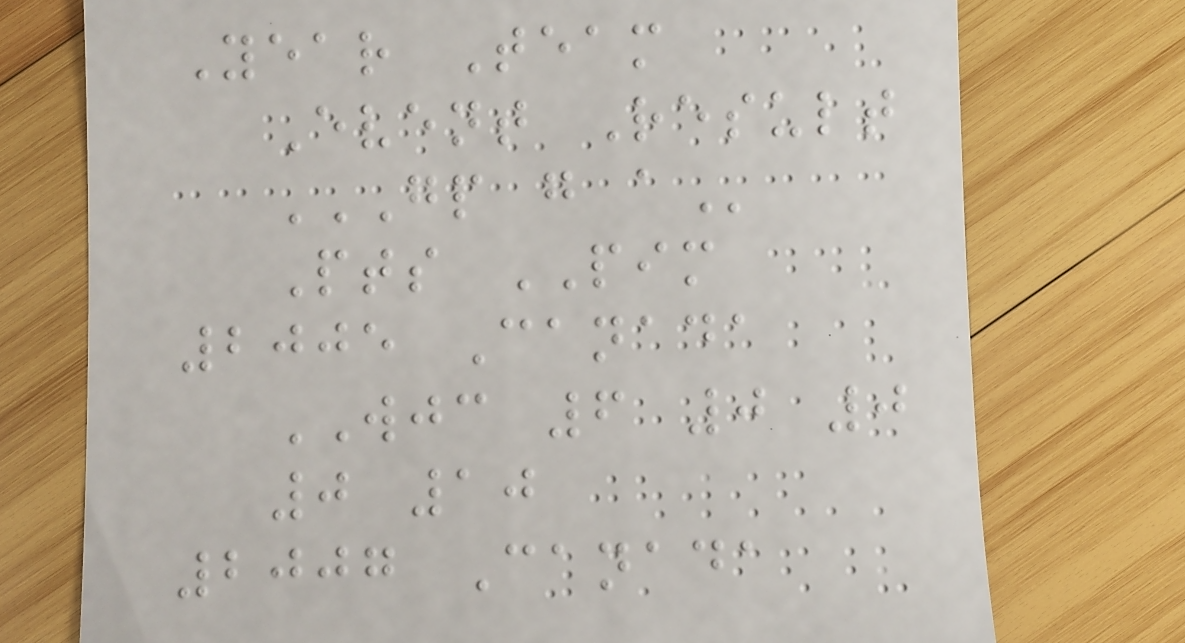Year Team
Event Result
GP G A
Pts PIM
2005 Canada
WJC 6 0 0
0 10
2007 Canada
